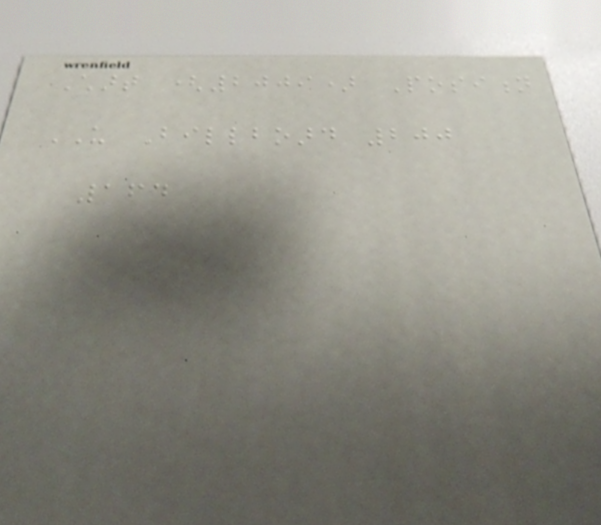Chart (2009) Position
US Billboard 200
164
